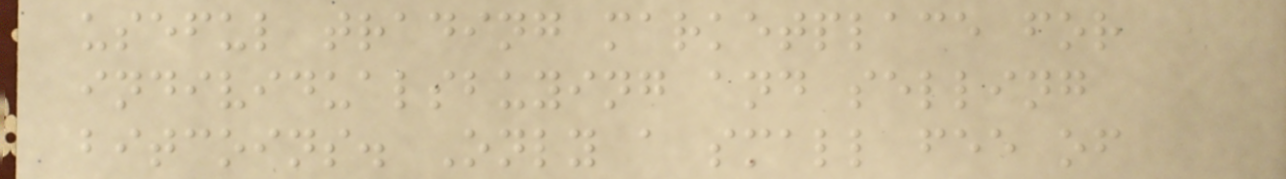useful trading marketplace for
individualsbuying and selling
bitcoins. Only a small fee of
